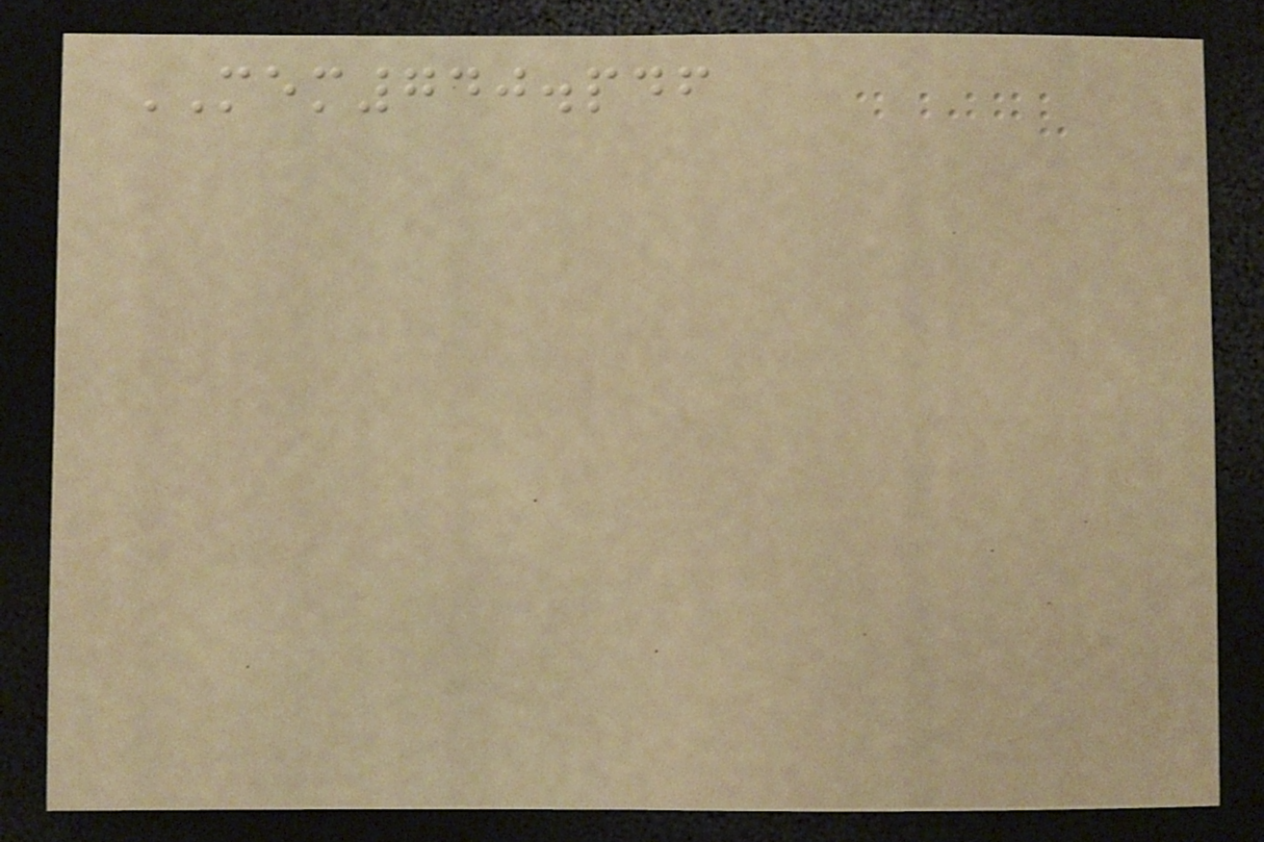MEM740.pdf
